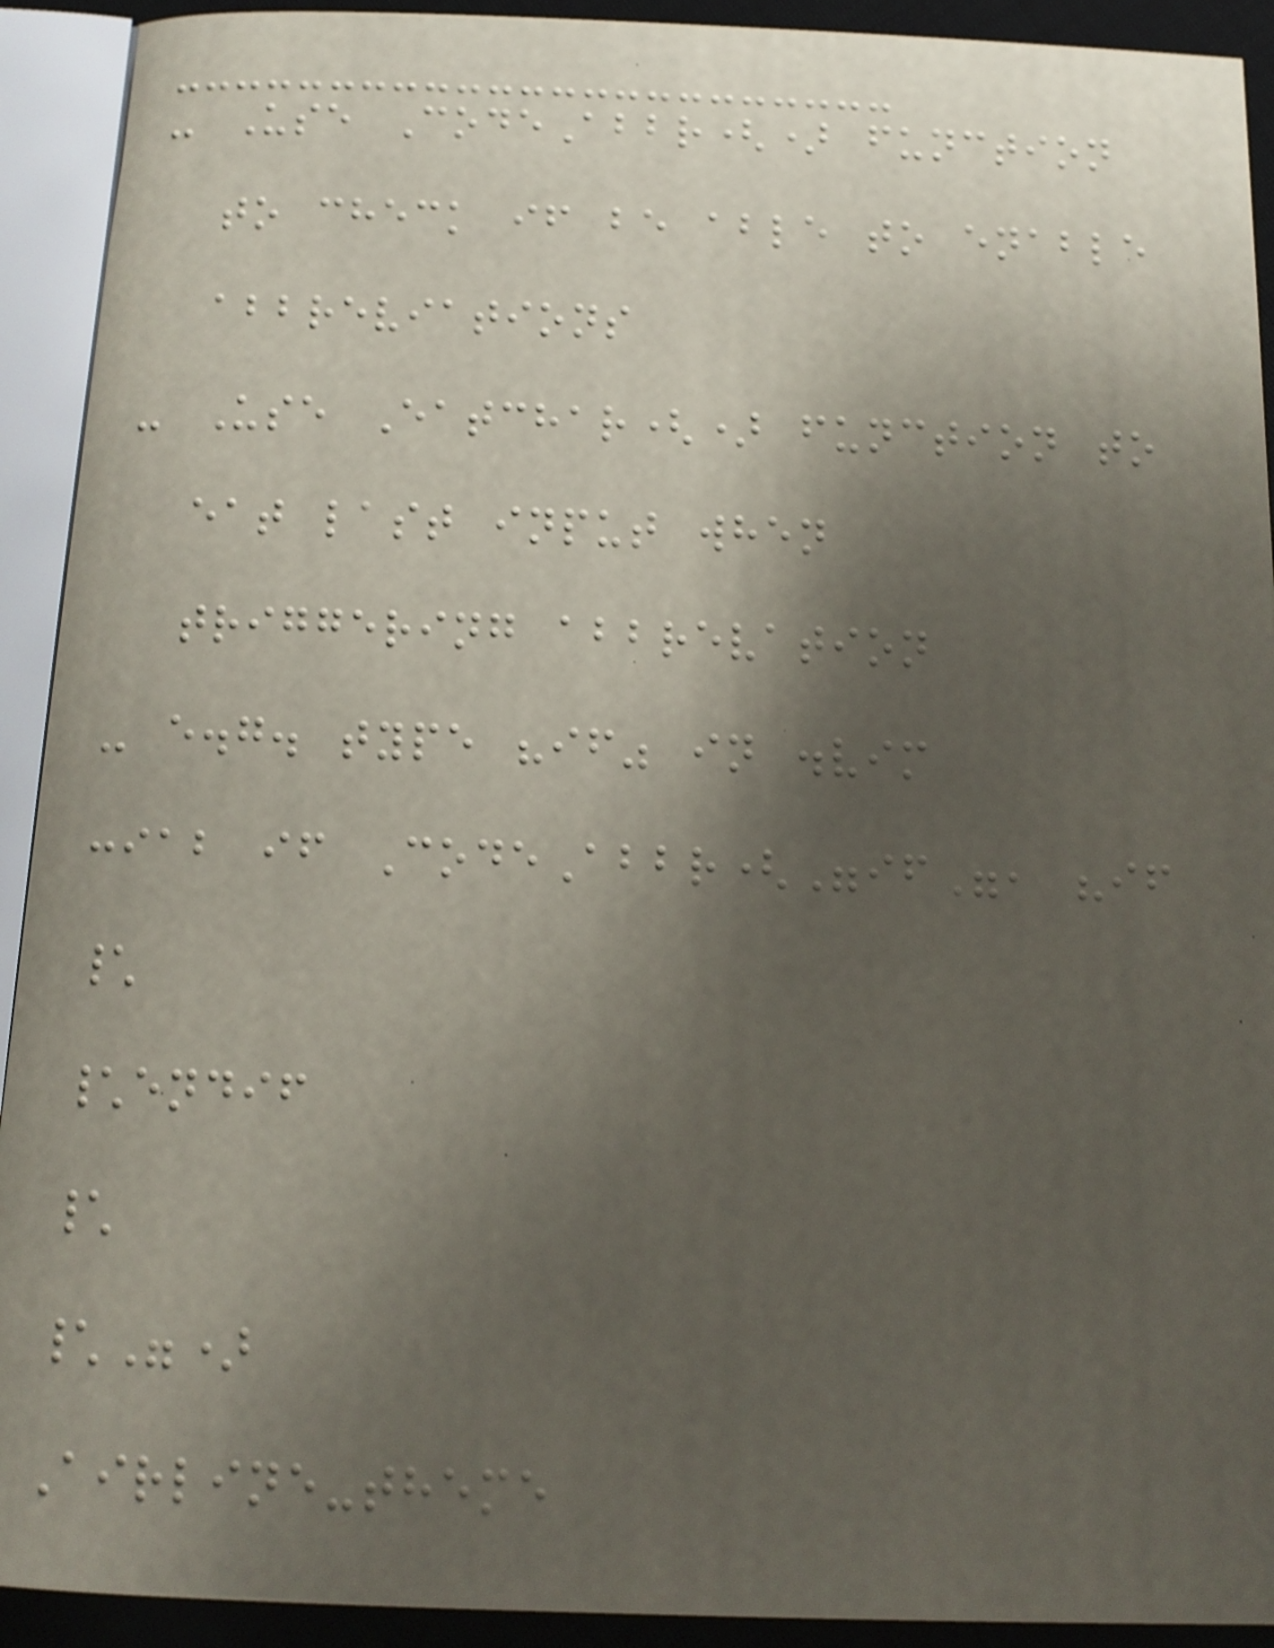- Use CodeAbbr() function
to check if be able to enable
abbreviations
- Use Eatchar() function to
eat last input when
triggering abbrevation
- e.g. type "if" in .vim
:iab if CodeAbbr("if", "if
\
\endif
\
\")
Airline-theme
